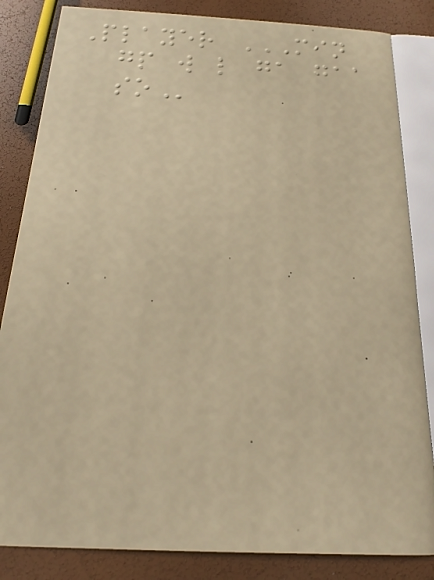Player MIN
GP W L GA GAA
SO
